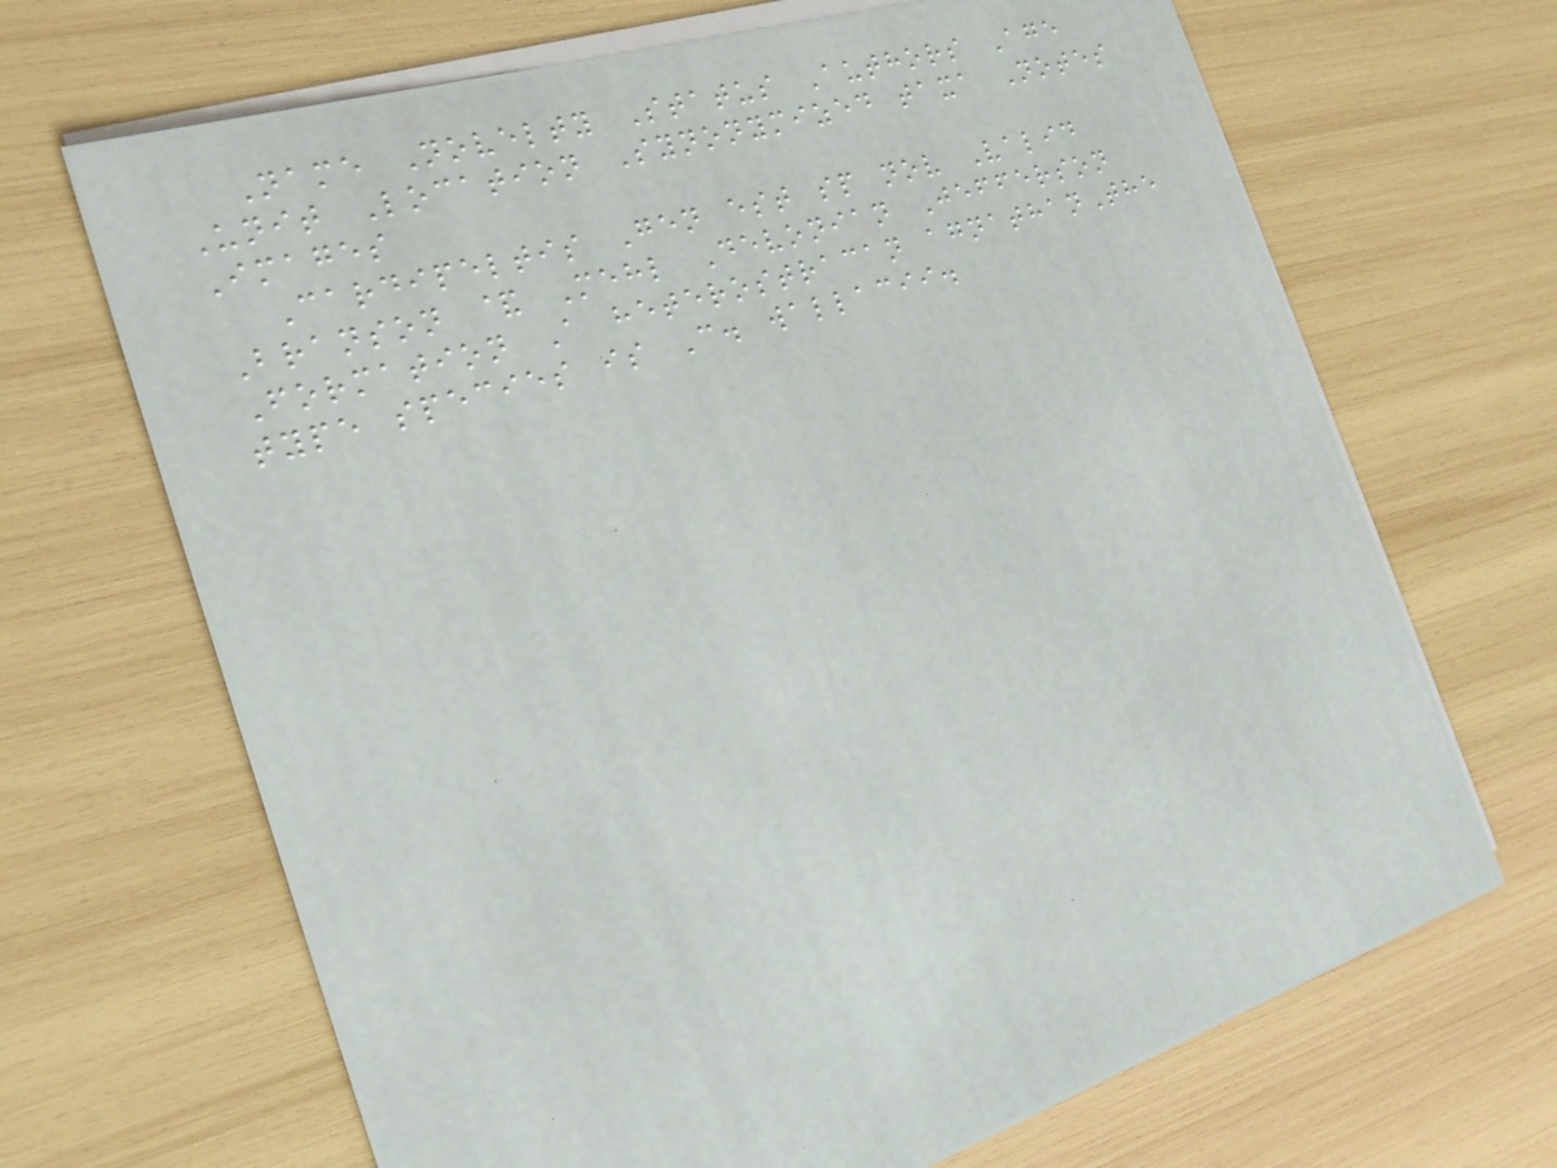Name Novelty Status Authors Age
Unit Location Synonymized taxa Notes
Images
Cardipeltis Gen est sp nov Valid
Branson & Mehl Devonian Jefferson
Formation A heterostracan agnathanThe
type species is C. wallacii.
